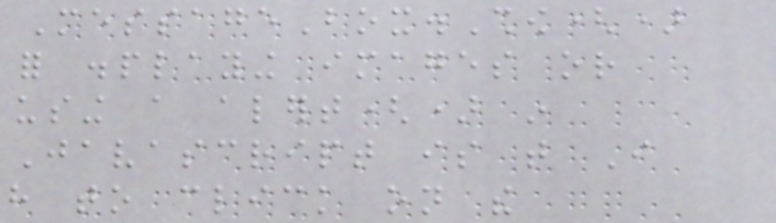MessageBox.Show()
for displaying images or
using a alert() in
Javascript is that I
have to click on the
